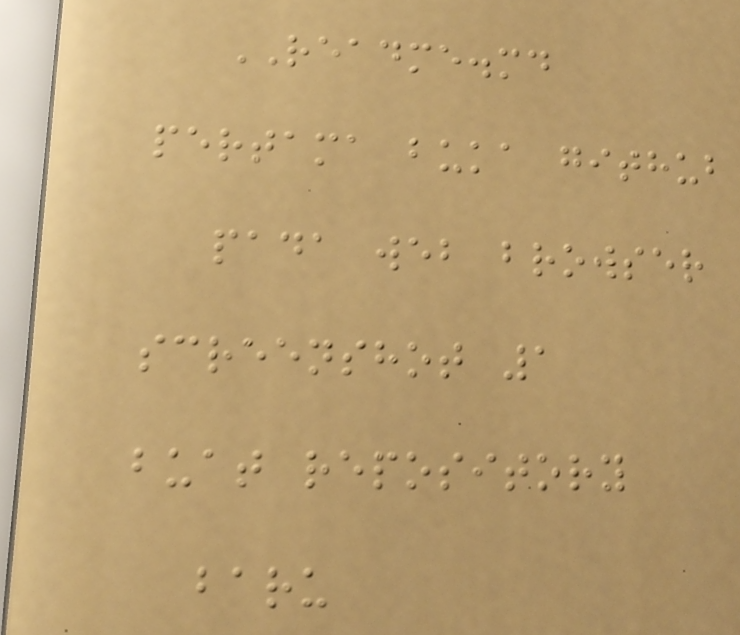README.md
pertama buka github
pada web browser
screenshot 1
buat repository
baru
